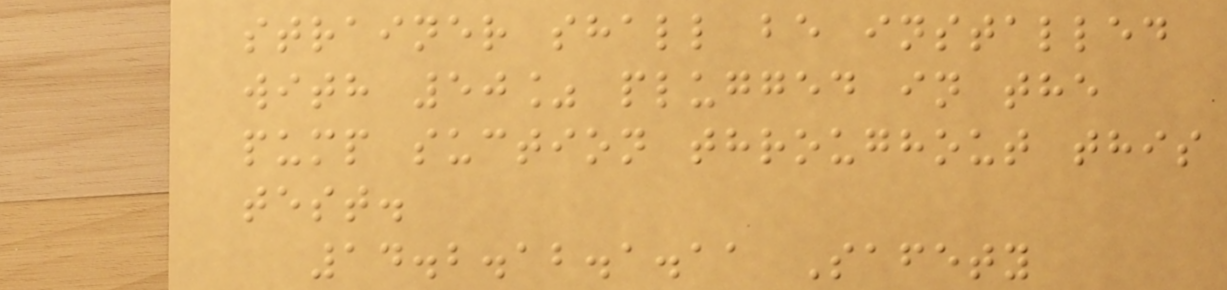strainer shall be installed
with 50% plugged in the
pump suction throughout this
test.
14.2.12.1.11 Safety
